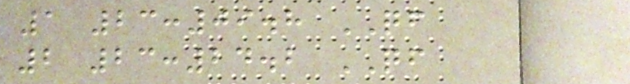1 23:09.8 QF
2 23:24.2 QF
